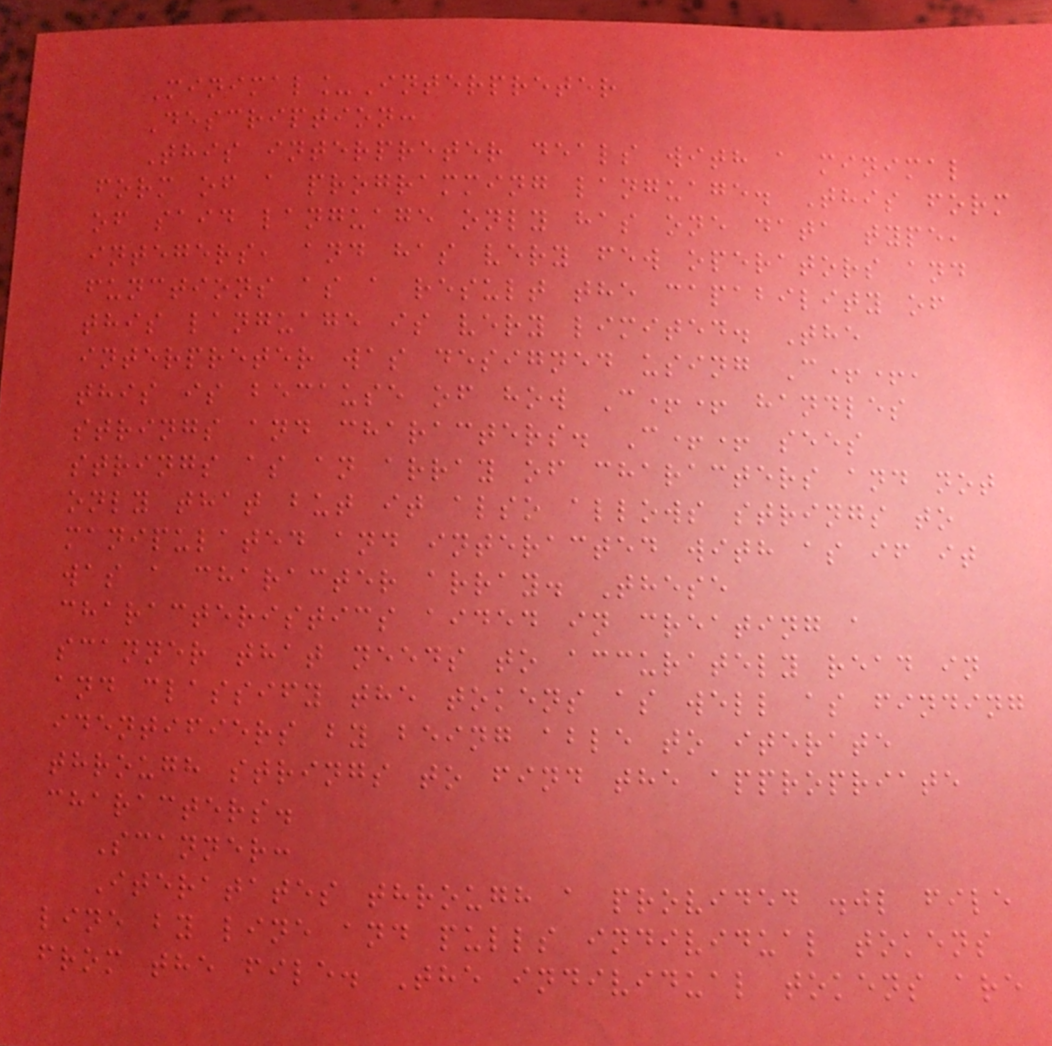Minimal_Interpreter
Description:
This interpreter deals with a minimal
form of a programming language. This form
of said language only has one data type,
integers, and has very few operators and
functions as a result the capability of
this language is very limited. The
interpreter was designed using C++,
this is because of how C++ handles
strings and characters. C++ sees
strings as an array of characters and not
only that but it also allows strings to
manipulated and interacted with as if it
was a character array. These
characteristics aided in creating a
scanner that needs to accurately read in
and classify the tokens as well as finding
identifiers by being able to iterate
through strings to find the appropriate
characters.
Scanner:
Iteratates through a provided .jl file
line by line and pulls individual tokens
from the file. The individual tokens are
